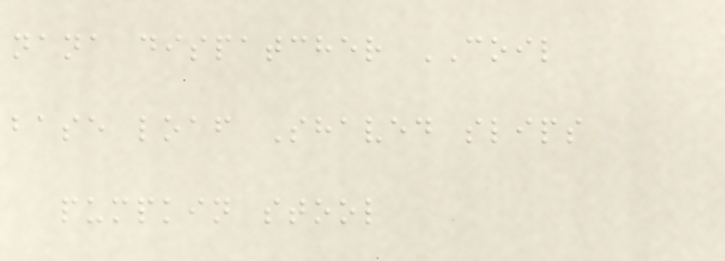nana dispatcher COIL
base loaf Shaved slips
pumpkin stool
